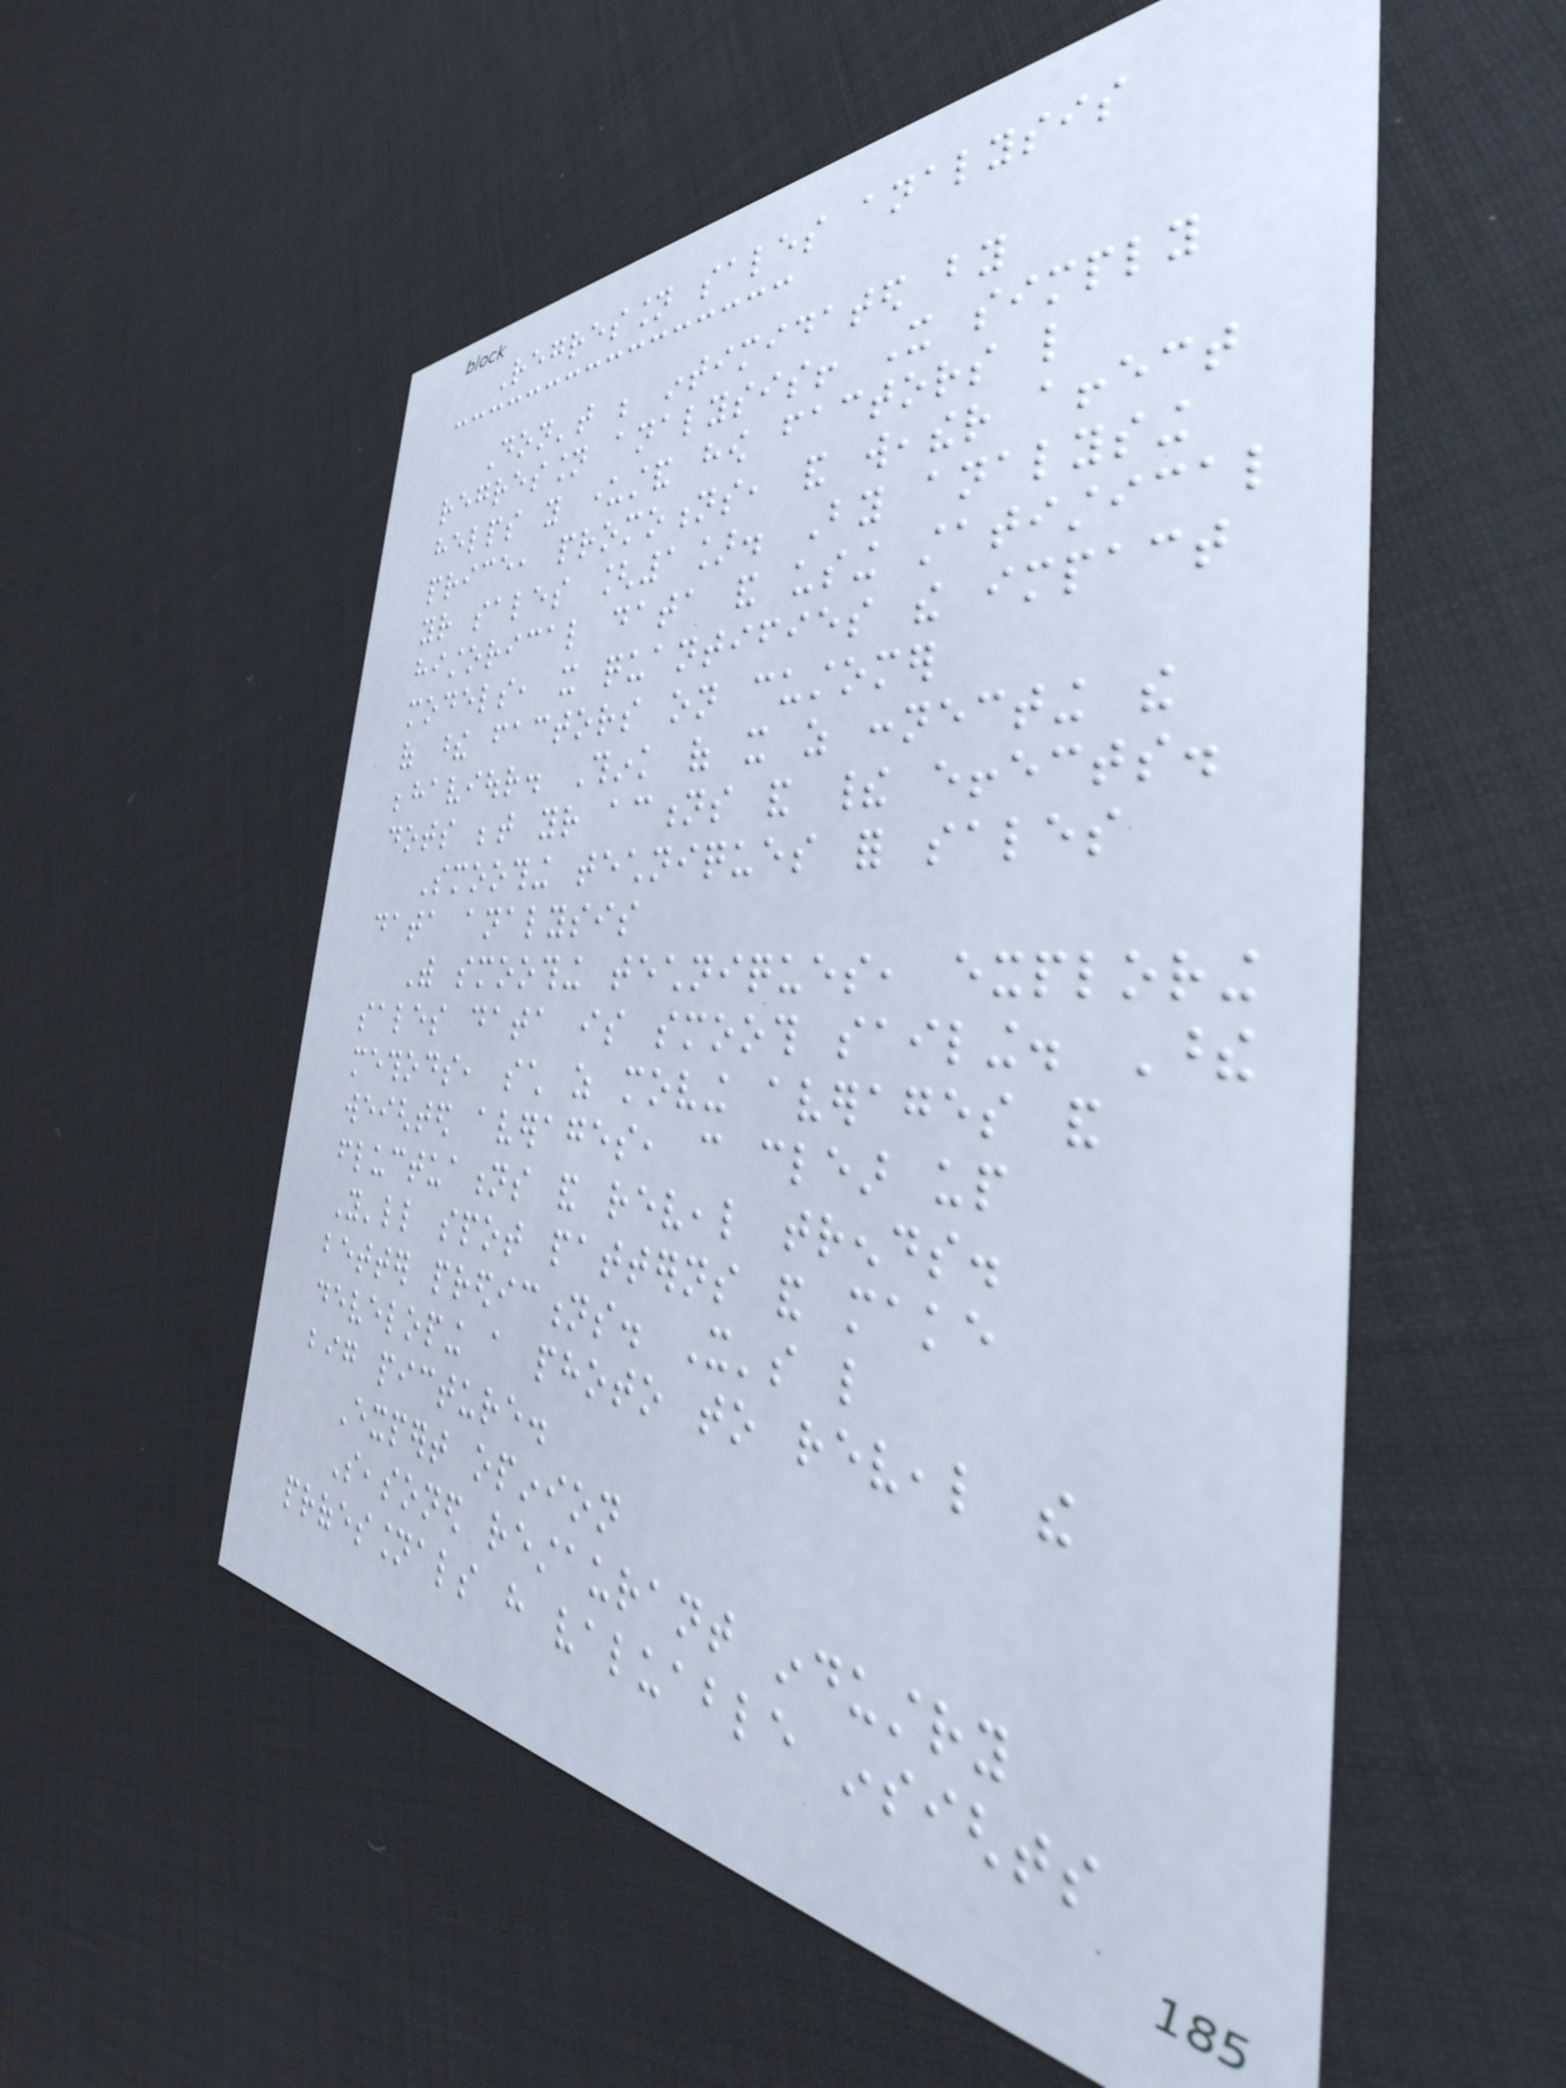Regression sales analysis
Don't be intimidated by
regression analysis! It simply
helps you understand how factors like
price, promotions, and weather affect
your sales [1]. By analysing
historical data and using statistical
models, it quantifies the impact
of these factors on customer
behaviour. Think of it as connecting the
dots between your actions and their effects.
Smoothing techniques for sales
data analysis
With smoothing techniques, exploring
sales data is smooth sailing. These
methods, such as moving averages and
weighted averages, can clear up
fluctuations and reveal trends.
You'll spot patterns and make
better predictions. It's like
developing a photo to reveal the
big picture.
Expert opinion
Seasoned restaurant industry
professionals have valuable insights
